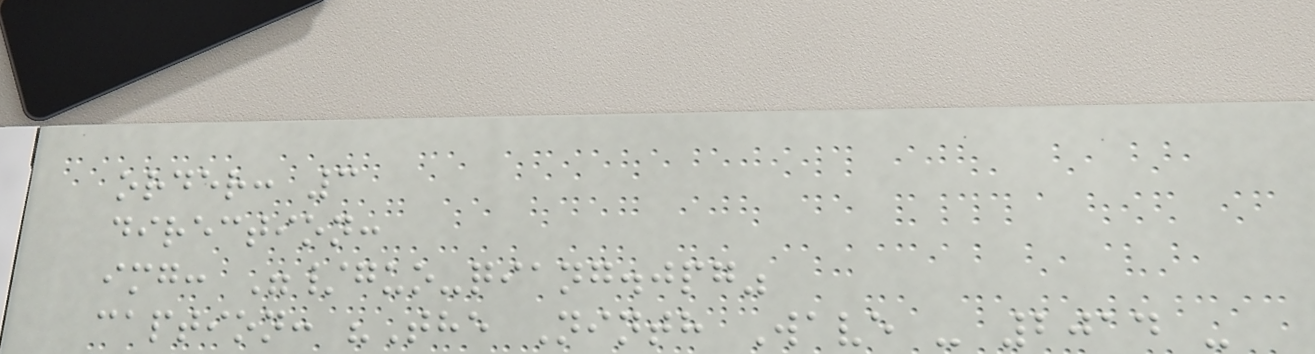order: 3
direction:
img: "/guo-qiang.jpg"
caption: "The Ninth Wave - 2014 -
